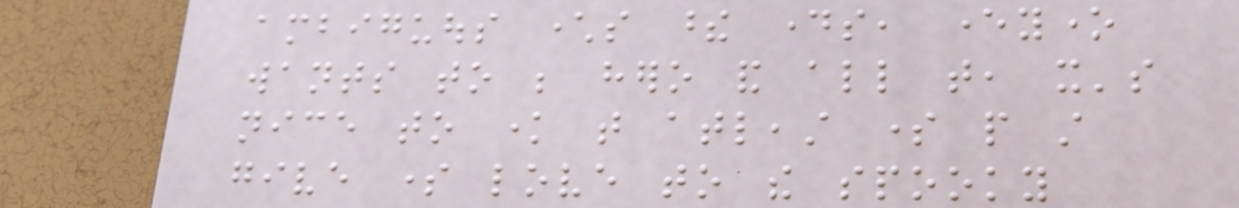ambiguous characters these days, everyone
wants to be hero and all that, it's
nice to know that atleast some people still
give some love to the spooky
